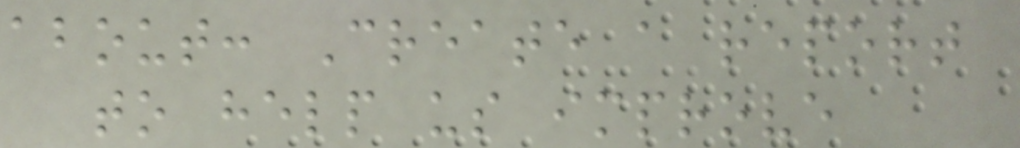about: Create a report
to help us improve
